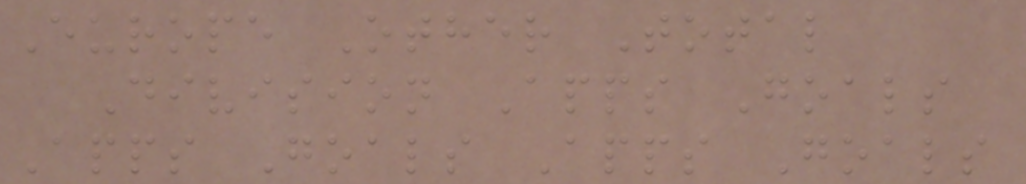Europe Other Total
Division Apps Goals
Apps Goals Apps Goals
